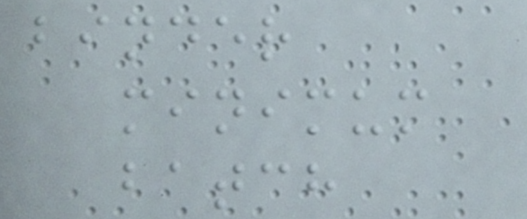binder
minimum
batch
